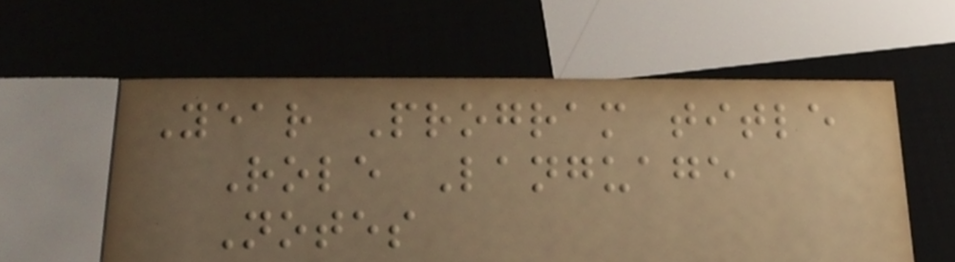Year Program title
Role Language
Notes
